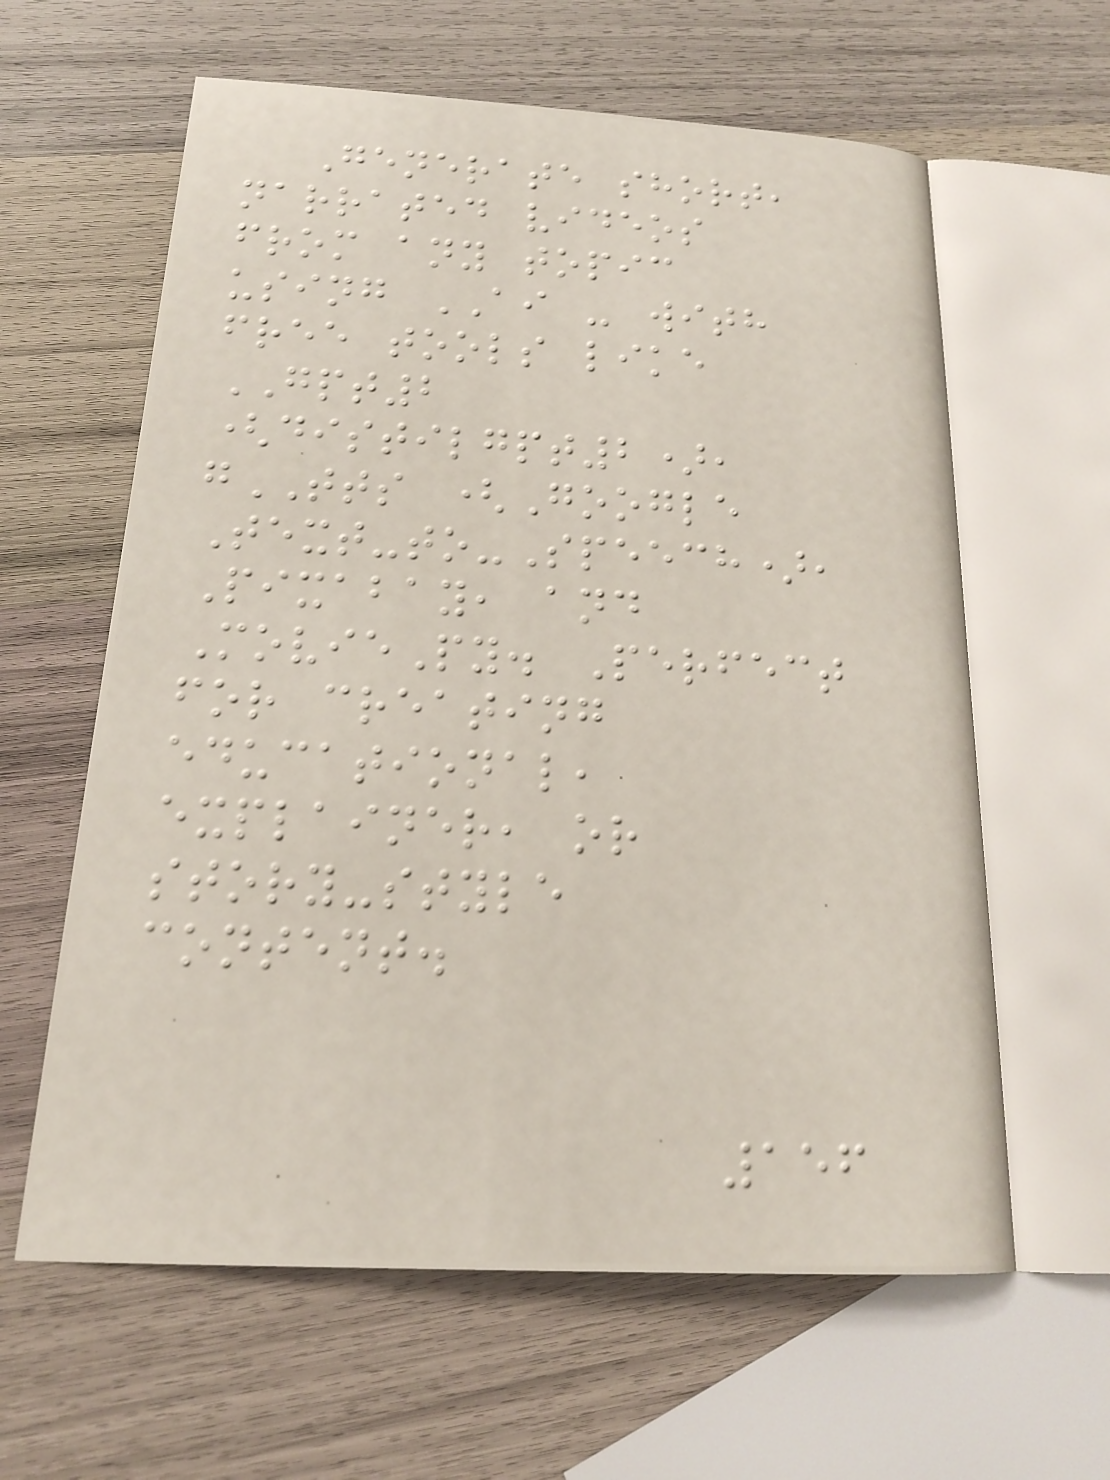Generate short,
narrated videos
from any topic
using AI - with
free tools like
GPT2
(distilgpt2),
gTTS (Google
Text-to-Speech),
Pixabay, and
MoviePy. Perfect
for creating
educational,
explainer, or
story-style
content.
156
